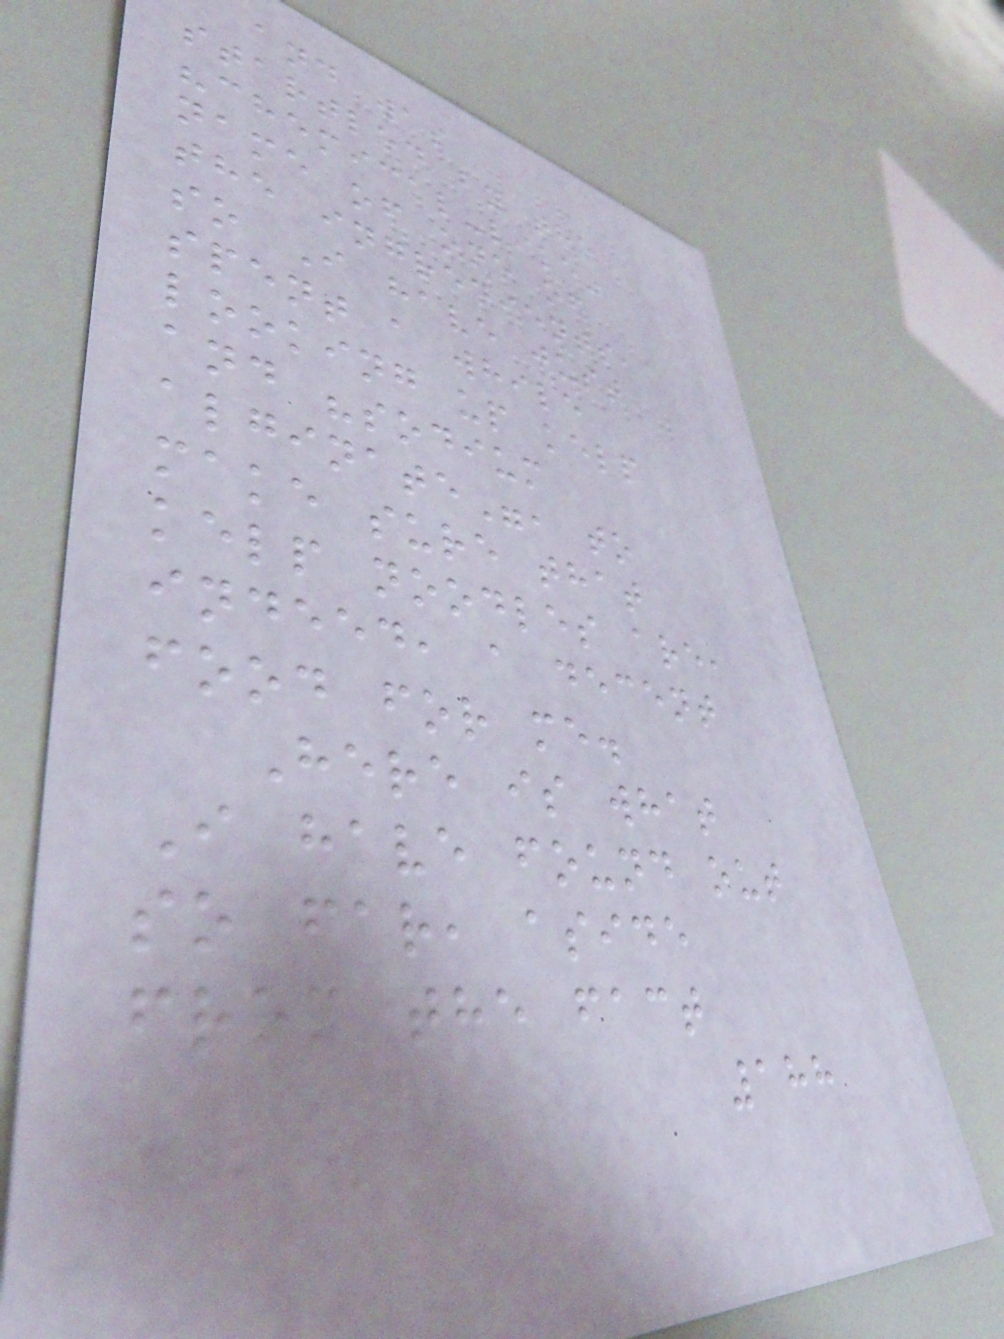and was
startled by the
"chemical-like"
name of one of
the ingredients,
so I have just
spent a while
looking up kelp
and "sodium
alginate", to
make sure that
kelp noodles are,
indeed, a decent
food for me.
Here is what
I have found out
so far, aside
from the fact
188
